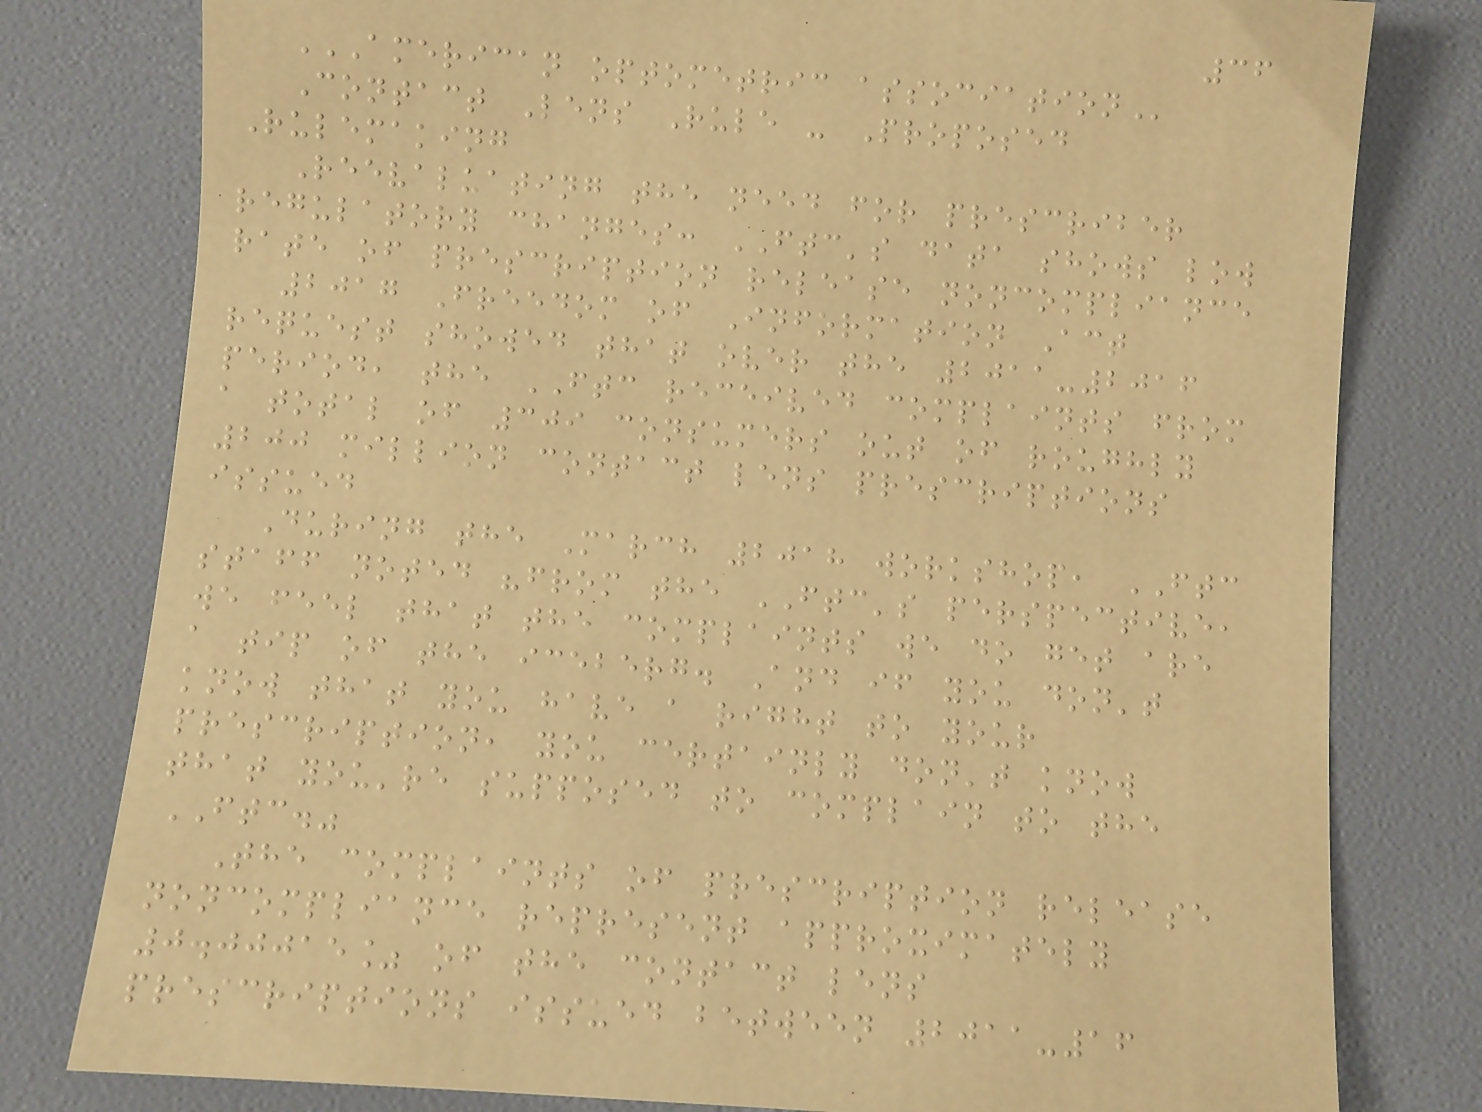36
AMERICAN OPTOMETRIC ASSOCIATION
Contact Lens Rule - Proposed
Rulemaking
Reevaluating the need for prescriber
regulatory changes: FTC's data shows low
rate of prescription release noncompliance
2017 Freedom of Information Act
request showed that over the 2011-2016
period, the FTC received complaints from
a total of 309 consumers out of roughly
200 million contact lens prescriptions
issued
During the March 2018 workshop, FTC
staff noted "from the FTC's perspective,
we feel that the complaints we do get are
a tip of the iceberg. And if you don't
know that you have a right to your
prescription, you certainly don't know
that you're supposed to complain to the
FTC."
The complaints of prescription release
noncompliance represent approximately
0.00015% of the contact lens
prescriptions issued between 2011-16
